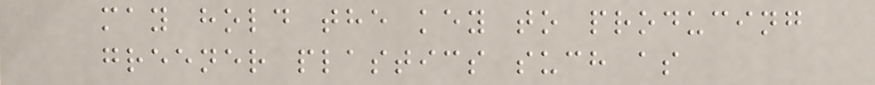may hold the key to producing
greener plastics such as
